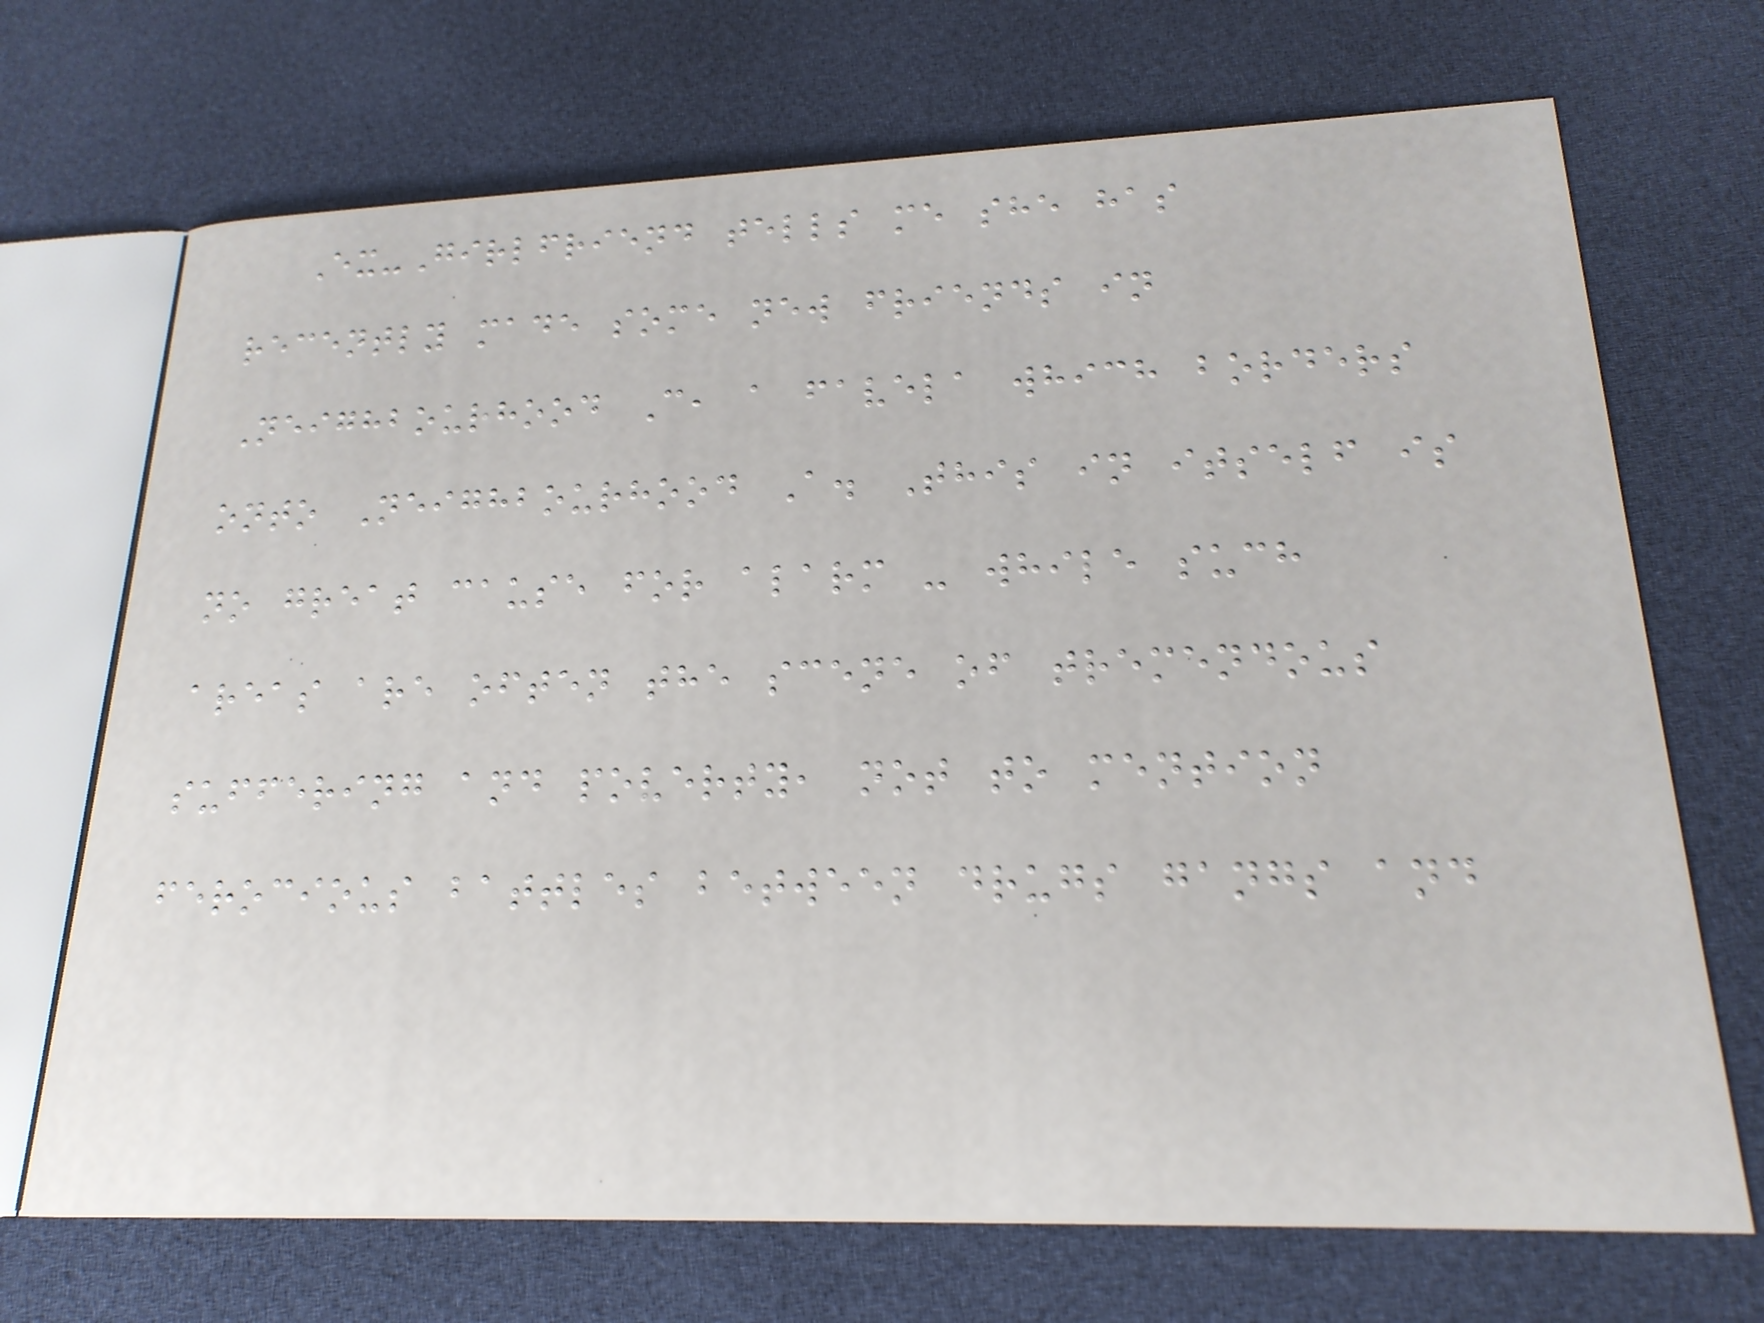Ex-Girlfriend tells me she has
recently made some new friends in
Neighbourhood C, a favela which borders
onto Neighbourhood A. This in itself is
no great cause for alarm - while such
areas are often the scene of tremendous
suffering and poverty, not to mention
ferocious battles between drugs gangs and
